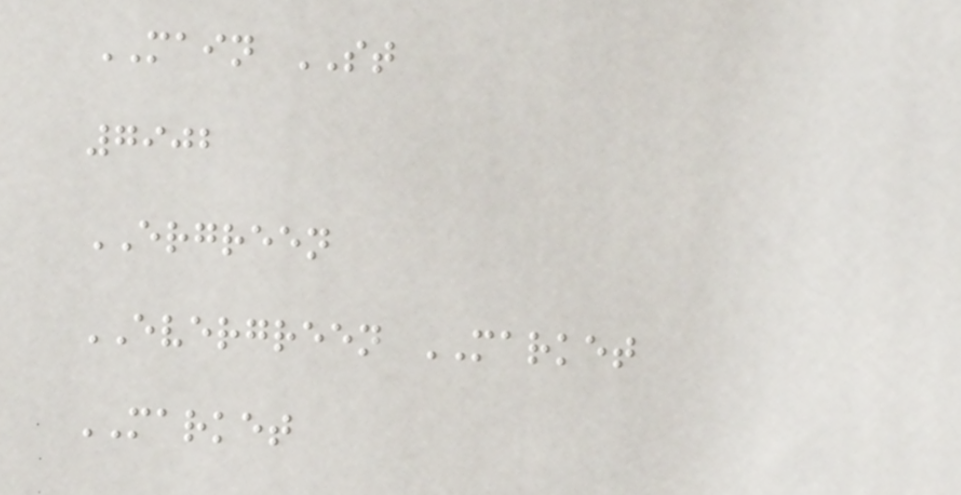MAIN ST
7902
ERGREEN
EVERGREEN MARKET
MARKET
